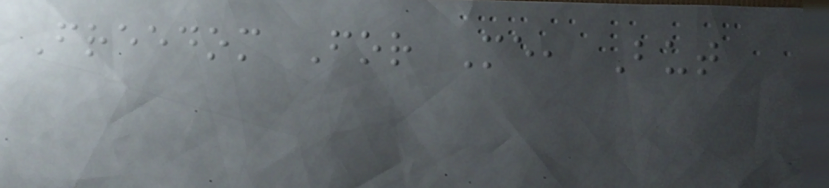Freedom For Me, But
